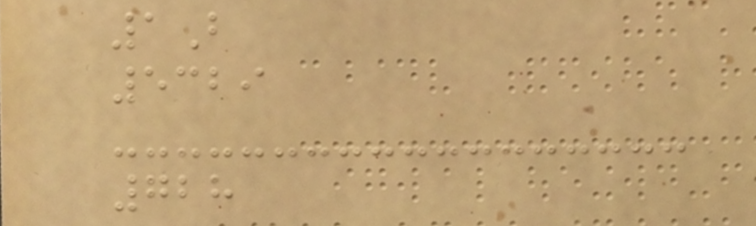1B
5329
728
